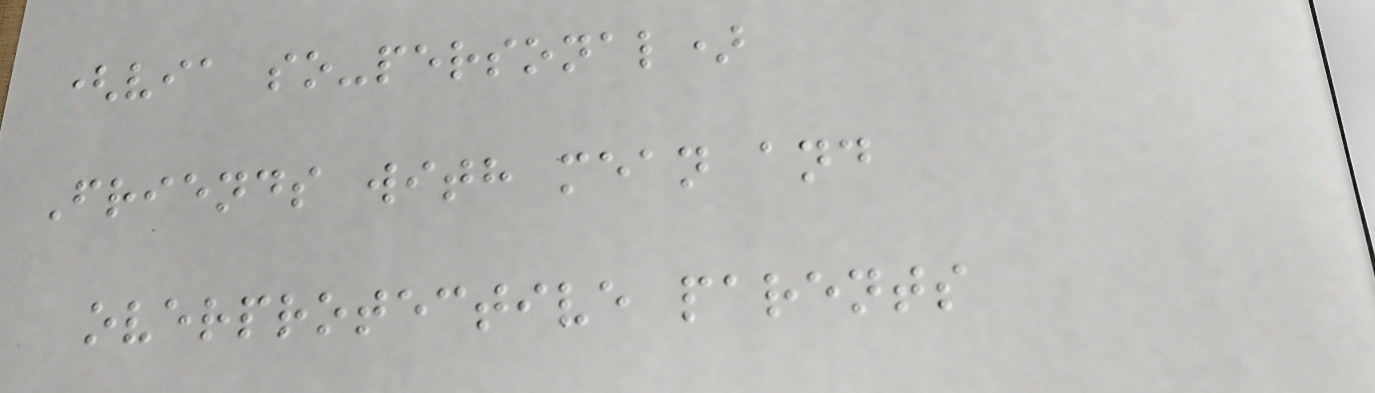(via so-personal)
Friends with mean and
overprotective parents
